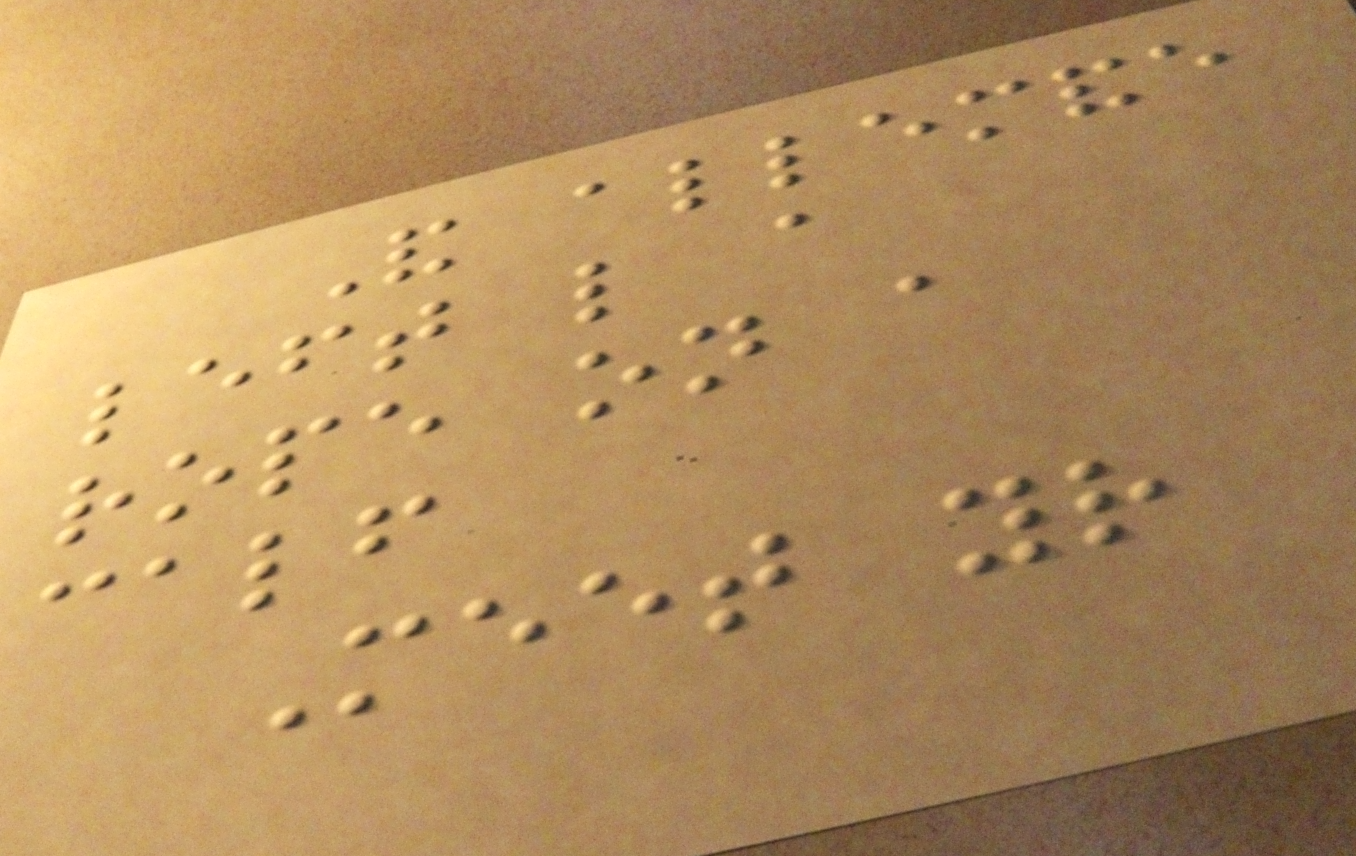And allemande
left like a
rope on a
calf
Meet your
